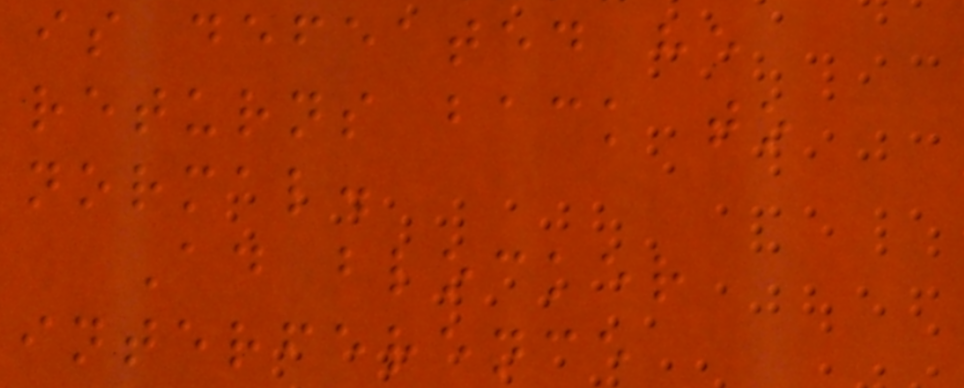is defeated he
returns back to
normal.
Ad blocker
interference
